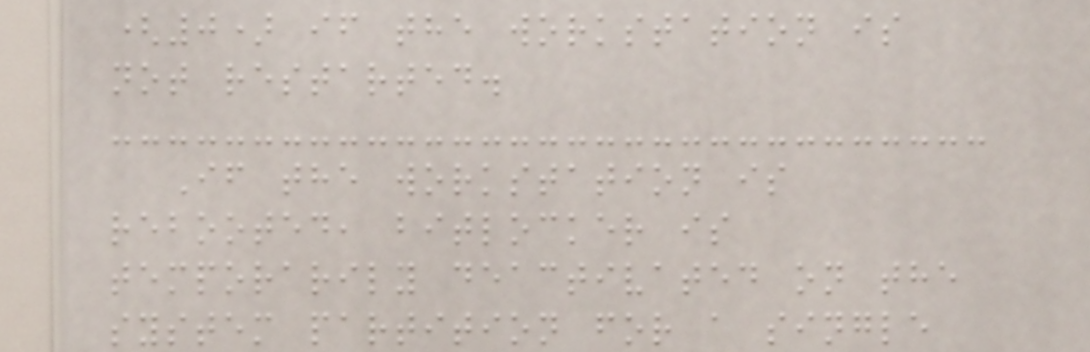(0) if the workstation is
not restarted.
If the workstation is
rebooted, bitlocker is
temporarily deactivated on the
system partition for a single
